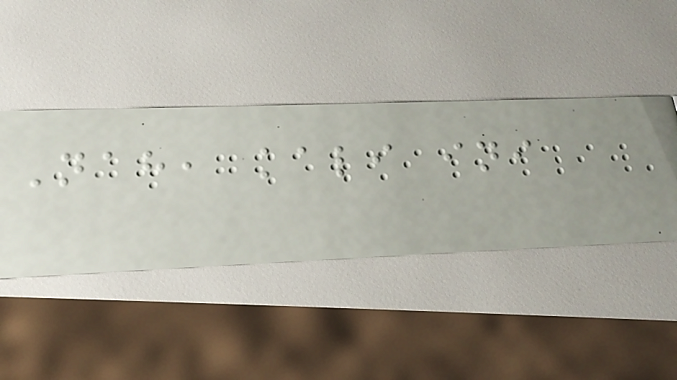Nah, kali ini
